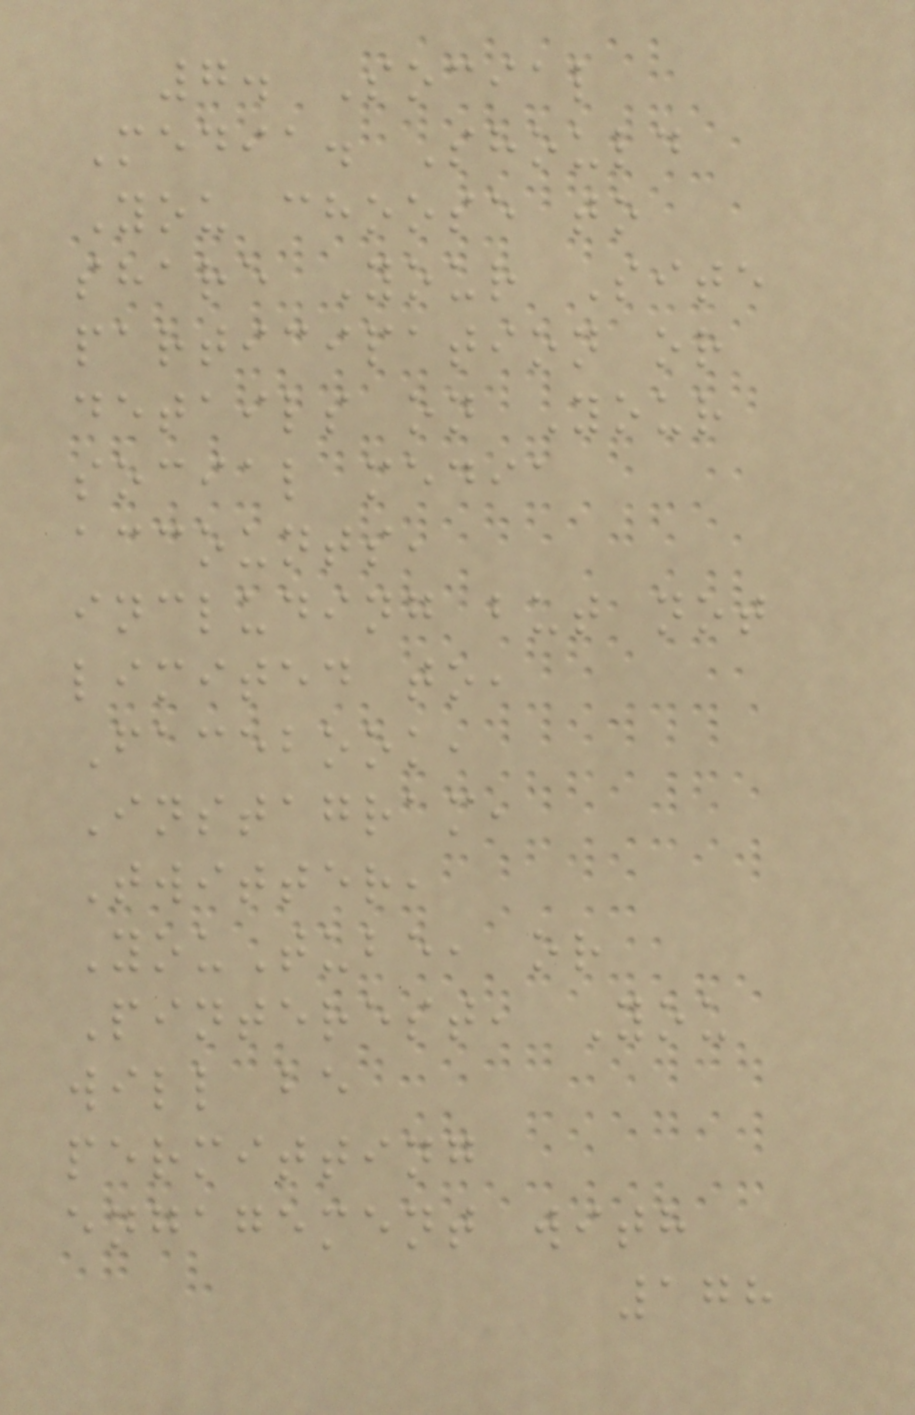7. Social
Media. Should
You choose to
share Your Site
participation or
details on Your
social media
accounts,
including but not
limited to,
Facebook,
Instagram,
Twitter,
YouTube, or
Pinterest, You
will be
permitting
engagement with
178
